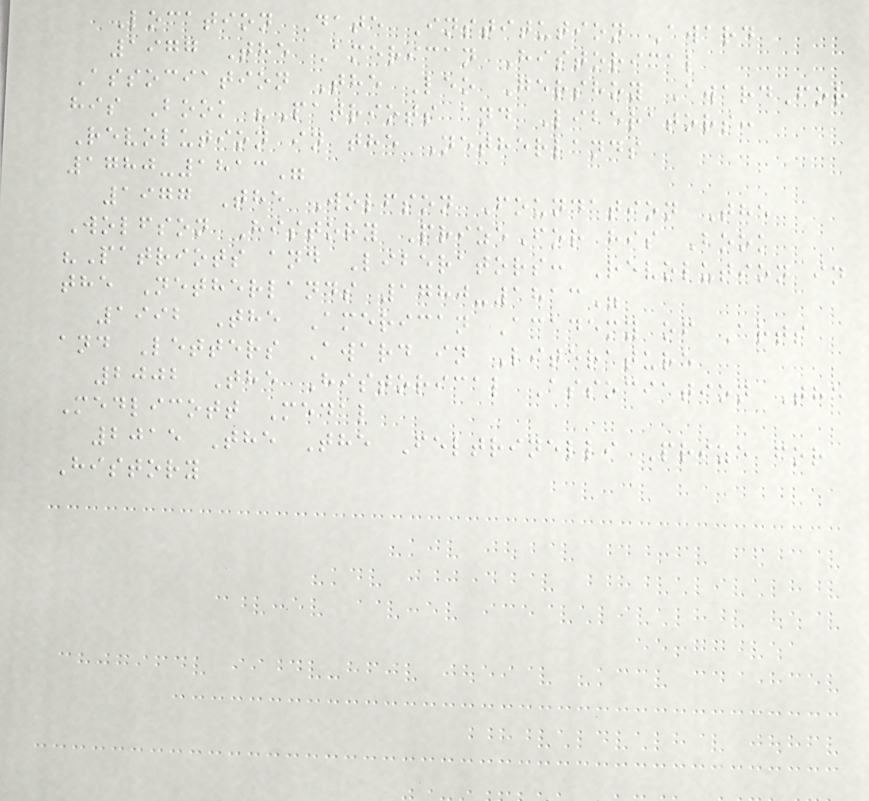Location Date Institution Award
1977 The American Historical
Association The Leo Gershoy AwardFor
his Book "Patriots and Liberators:
Revolution in the Netherlands
1780-1813"
1977 The Wolfson Foundation The
Wolfson History PrizeFor his Book
"Patriots and Liberators: Revolution in
the Netherlands 1780-1813"
1992 The American Academy of Arts
and Letters Award in Literature
2002 The Historical Association The
Medlicott Medal
2015 The The Feltrinelli Prize for
History
